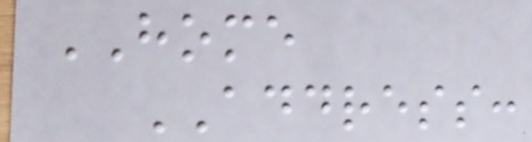HOME
ADDRESS:
